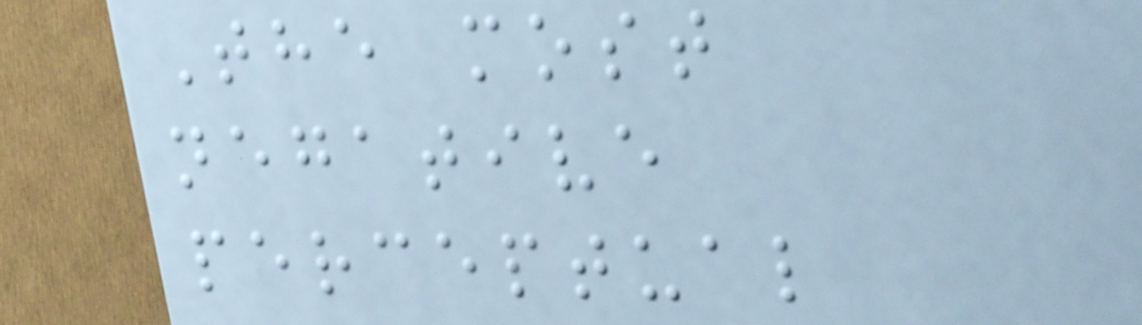The most
negative
perceptual
